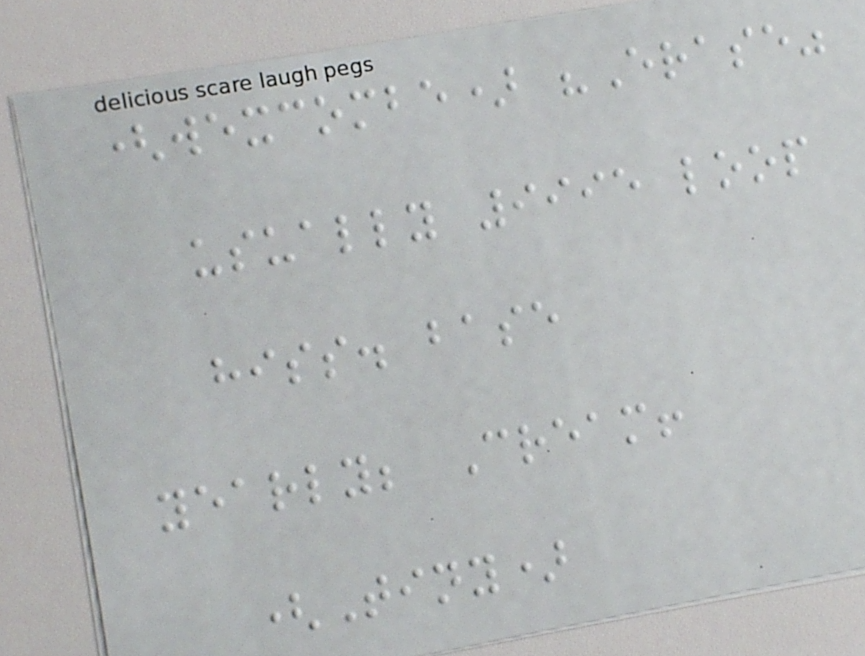(wexcombe) "Erase"
usually 9995 loop
hiss. base
yearly; Cream!
(Tiny)
